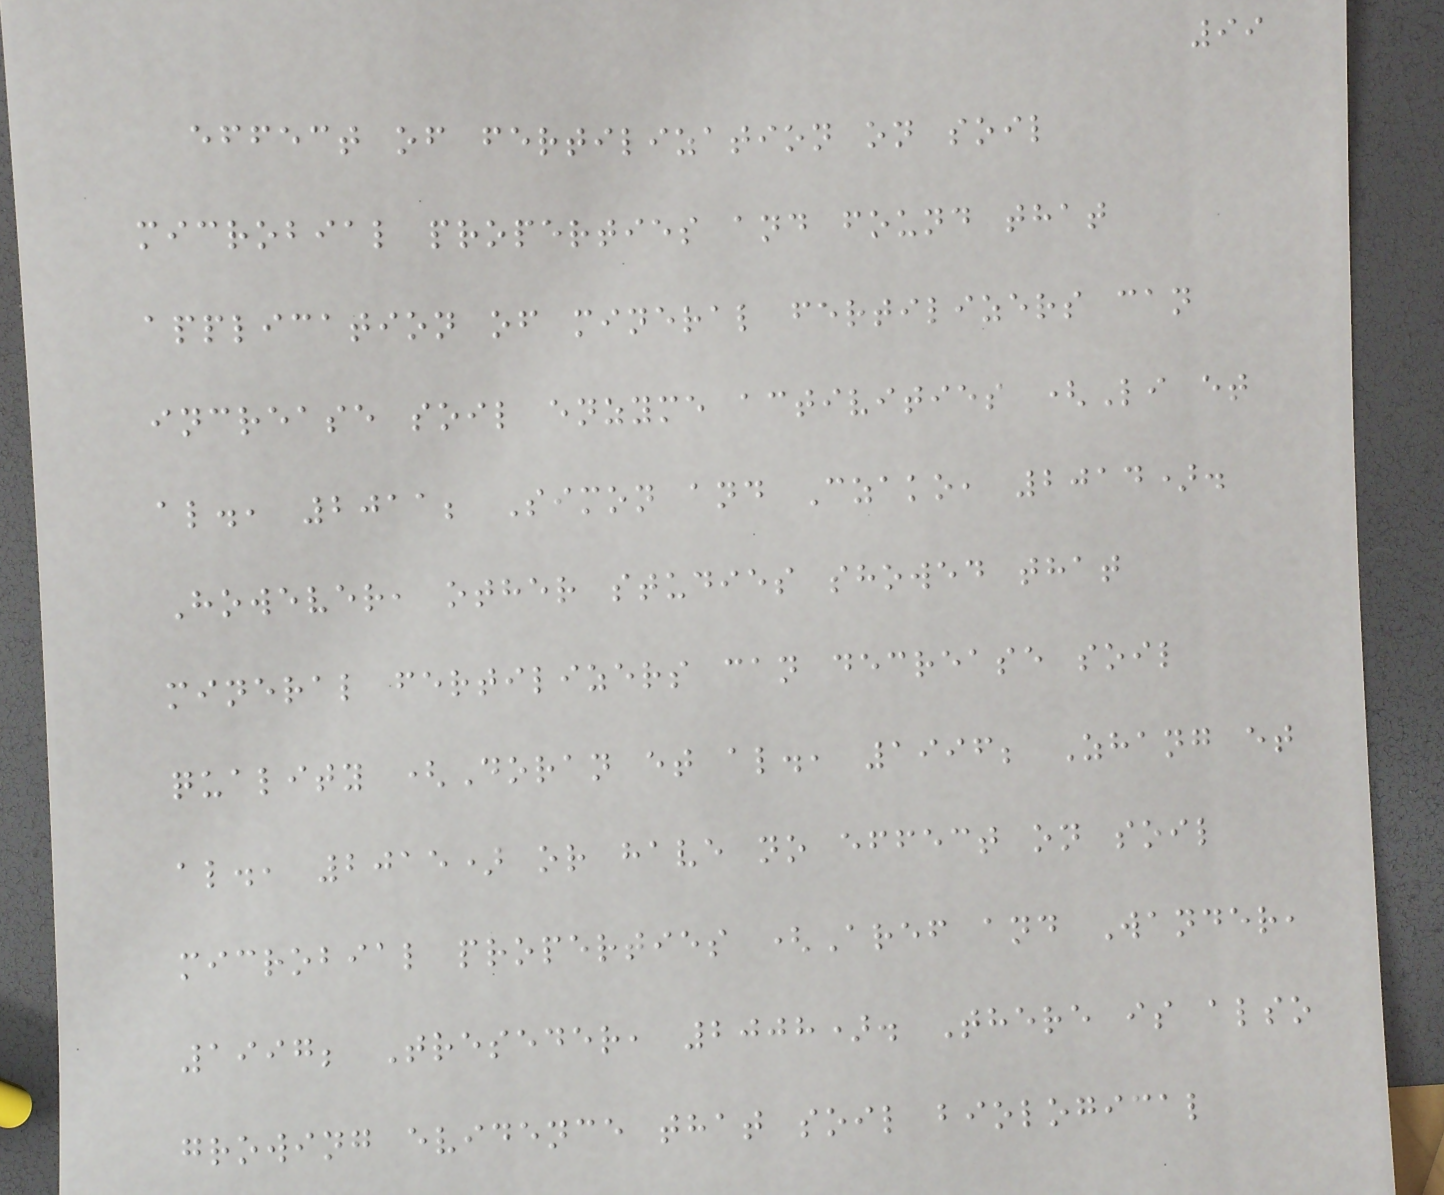99
effect of fertilization on soil
microbial properties and found that
application of mineral fertilizers can
increase soil enzyme activities (Li et
al., 2011; Simon and Czako, 2014).
However, other studies showed that
mineral fertilizers can decrease soil
quality (Doran et al., 1996; Zhang et
al., 2015) or have no effect on soil
microbial properties (Aref and Wander,
1997; Treseder, 2008). There is also
growing evidence that soil biological
